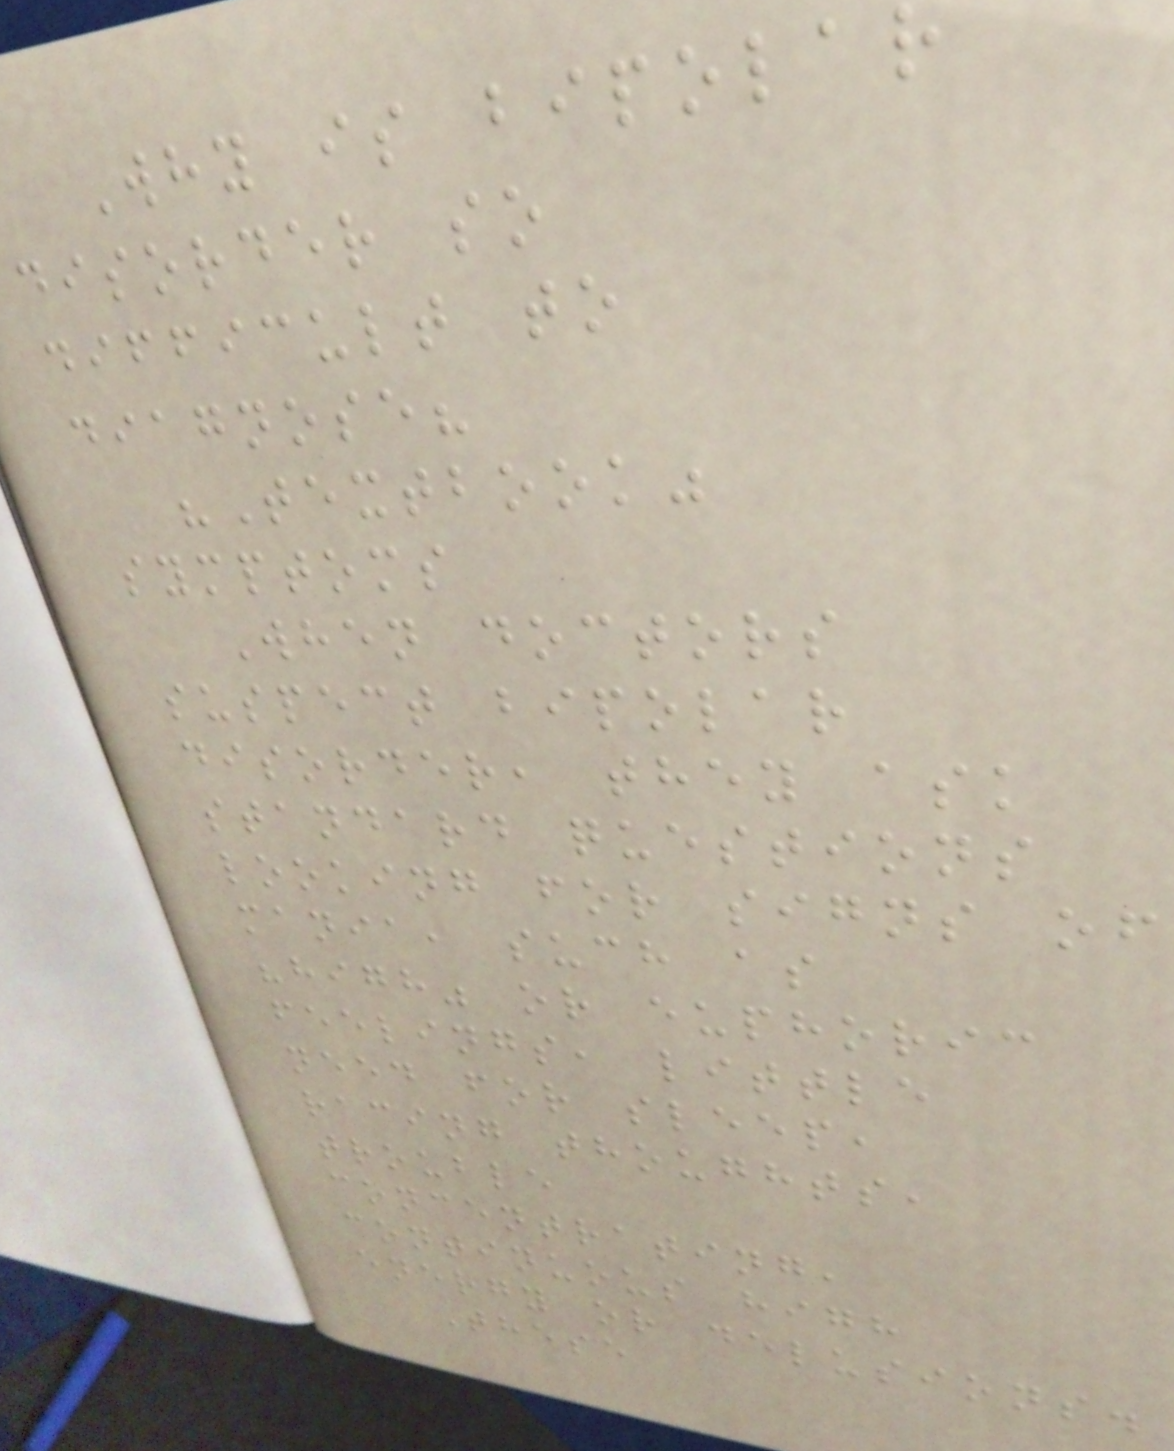Why is bipolar
disorder so
difficult to
diagnose?
"Textbook"
symptoms
When doctors
suspect bipolar
disorder, they ask
standard questions
looking for signs of
mania, such as
"high" or euphoric
feelings, little
need for sleep,
racing thoughts,
trouble
concentrating,
continuous high
energy or delusions.
These
